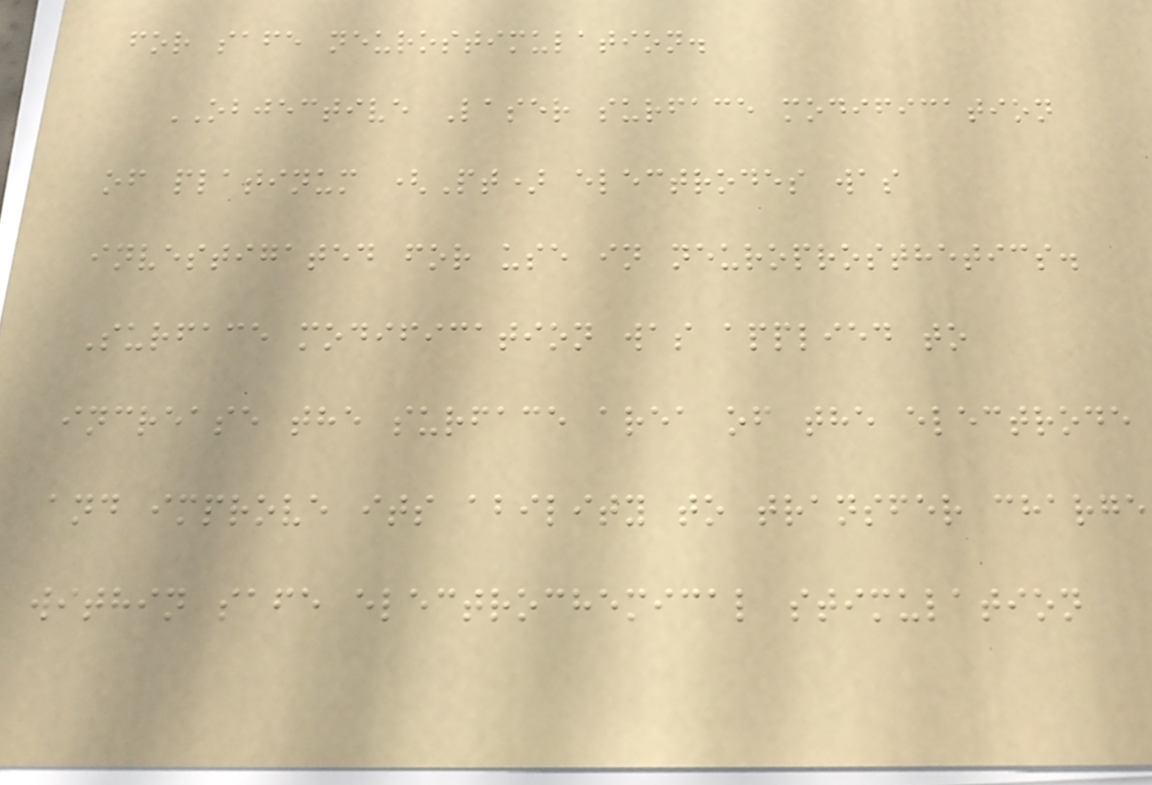for safe neurostimulation.
OBJECTIVE Laser surface modification
of platinum (Pt) electrodes was
investigated for use in neuroprosthetics.
Surface modification was applied to
increase the surface area of the electrode
and improve its ability to transfer charge
within safe electrochemical stimulation
